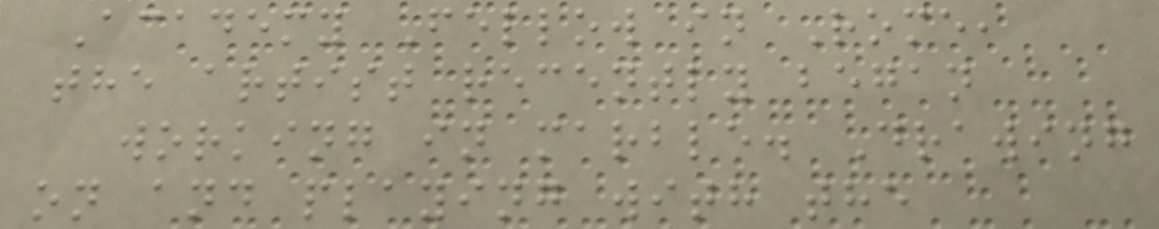Academy Fellow in Rome,
the artist recently began
working in marble. Drawing
on and playing with the
